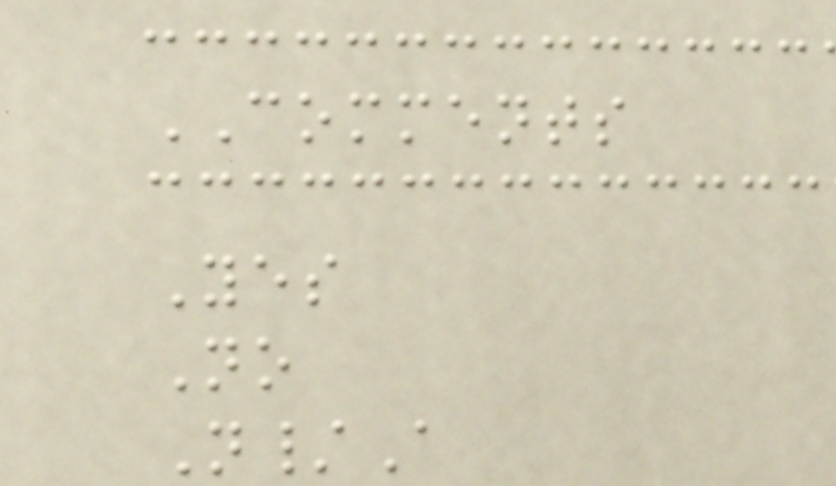COMMENTS
Yes
No
N/A
